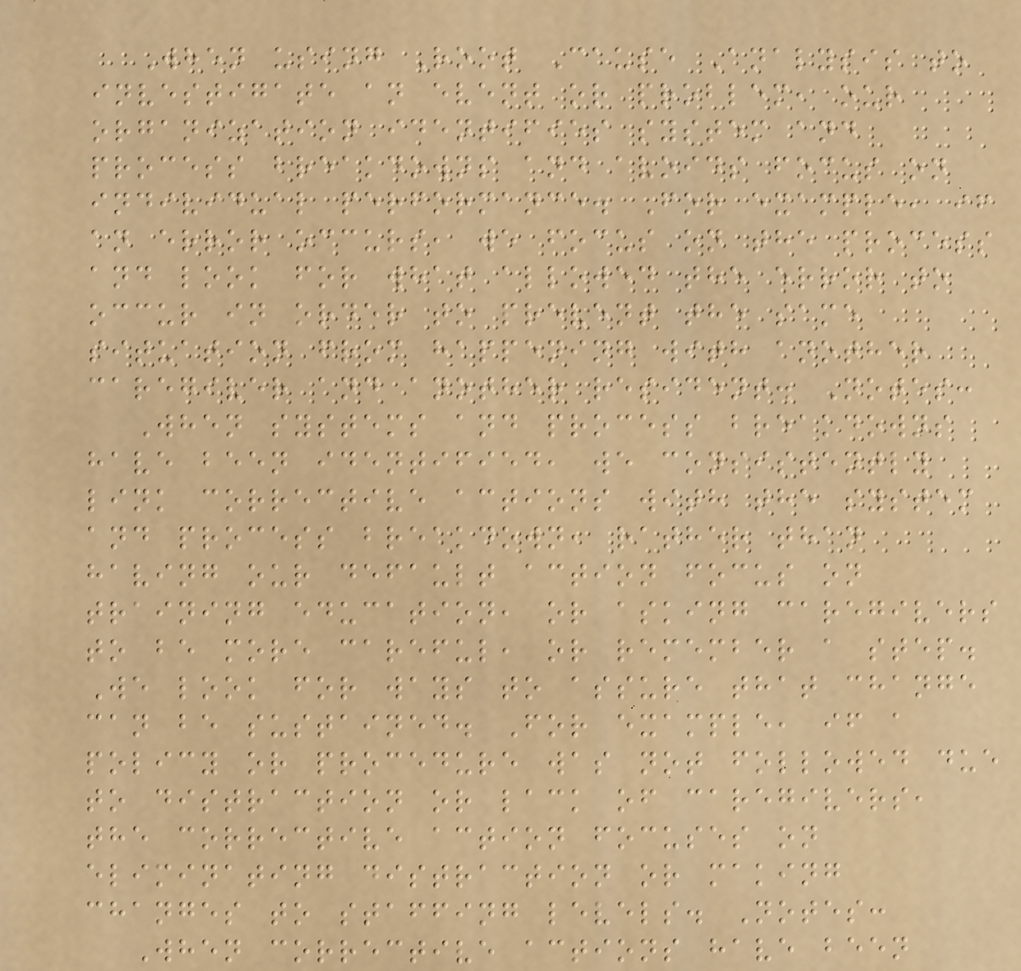When using Root Cause Analysis to
investigate an event or problem, our
organization identifies system and
process breakdowns and avoids focus on
individual performance. For example, if
an error occurs, we focus on the process
and look for what allowed the error to
occur in order to prevent the same
situation from happening with another
caregiver and another resident. Notes:
When systems and process breakdowns
have been identified, we consistently
link corrective actions with the system
and process breakdown, rather than
having our default action focus on
training education, or asking caregivers
to be more careful, or remember a step.
We look for ways to assure that change
can be sustained. For example, if a
policy or procedure was not followed due
to distraction or lack of caregivers,
the corrective action focuses on
eliminating distraction or making
changes to staffing levels. Notes:
When corrective actions have been
